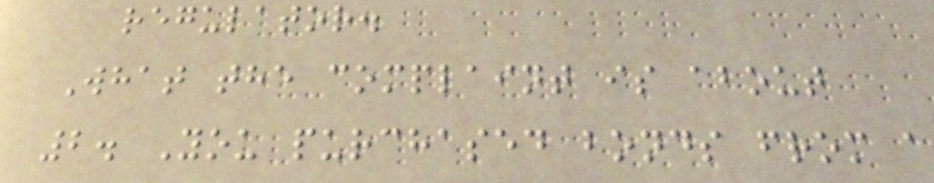regulator.
What the complaint is about
2. You purchased bonds from a
